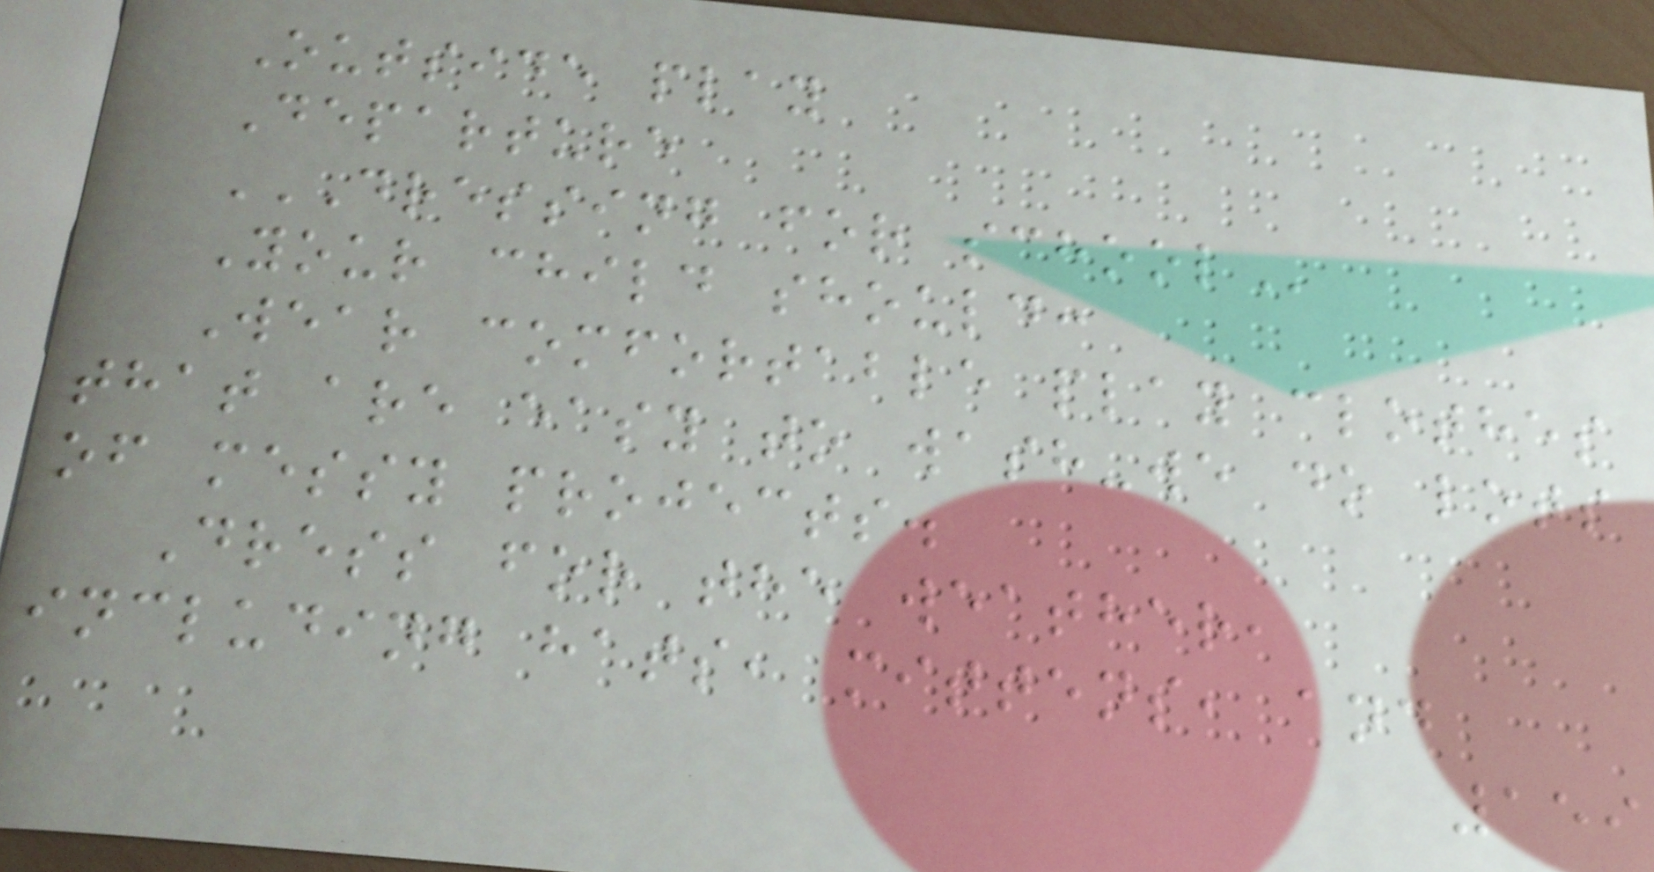Outside play
Departure
DRESSING FOR SCHOOL
Your child should:
Wear comfortable play clothes
that are easy to wash-we do lots
of messy projects.
Dress for the weather,
including hats, mittens, and
159
